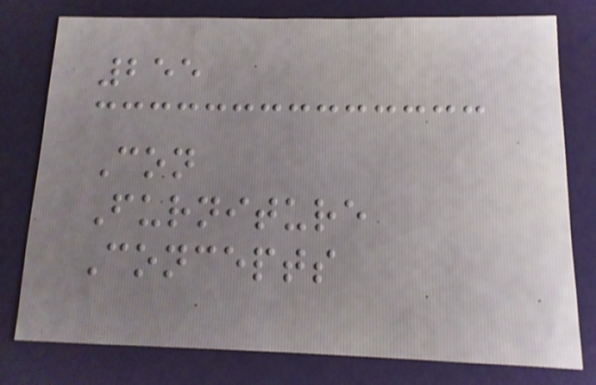255
Con
Furniture
Concepts
